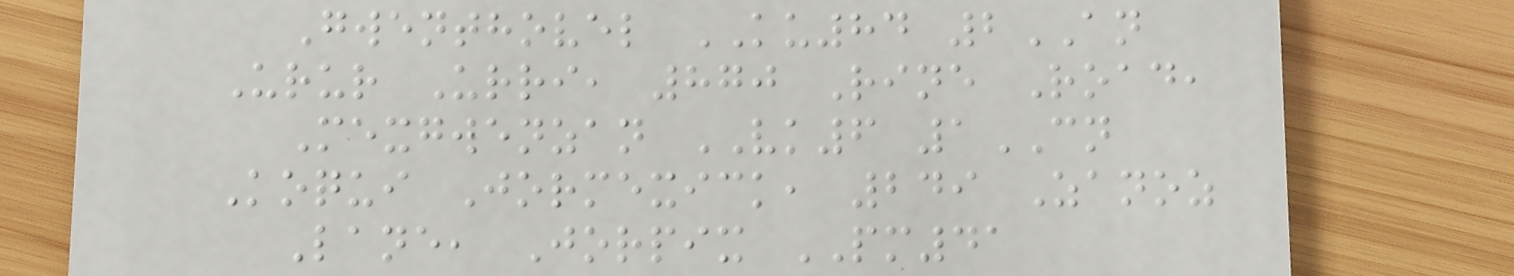Gwenthovel KU84 2AN
Urur Urri, 870 Rine Road,
Mexgwenzan VK6 1CN
Koqui Jormexick, 249 Zanoz
Lane, Jorpix PM41
